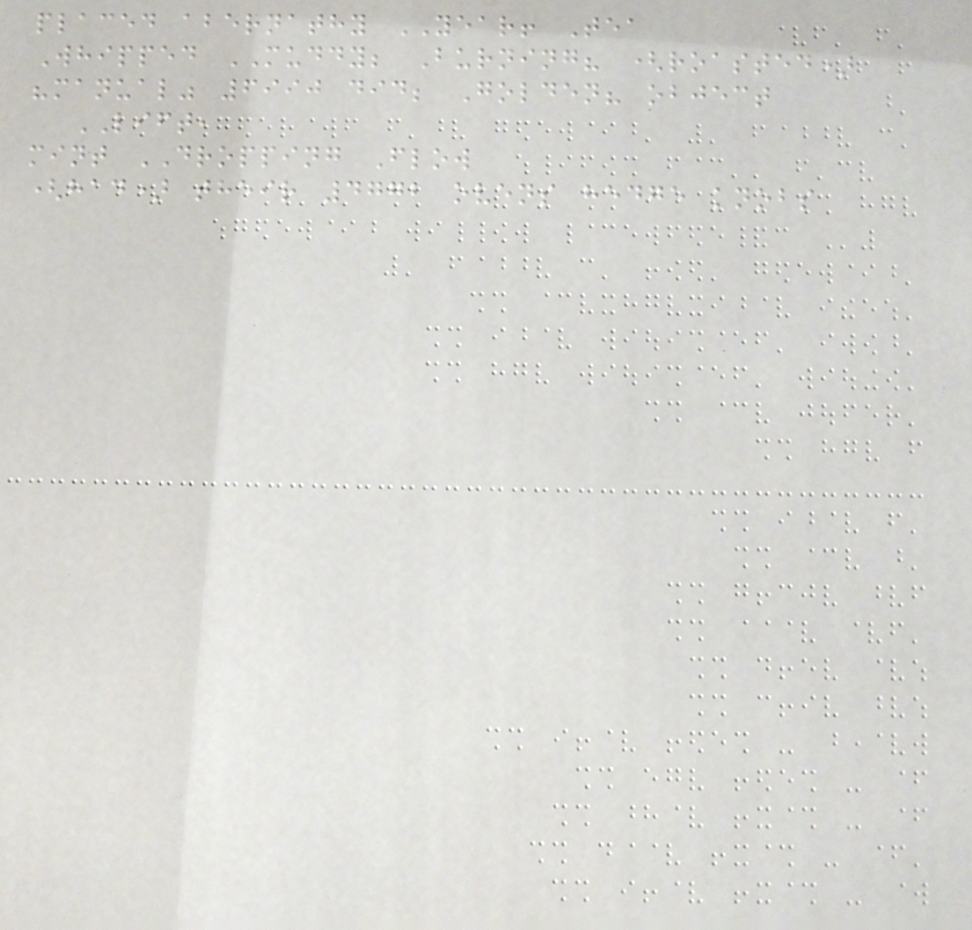placed abernathy YEAR! Tea
Whipped MUDDY; Burning? (roasted)
"manual" 6990 did; Golden? object
LIFT,
mint DROPPING Flow
(had) their 4772 ovens hedge knobs
